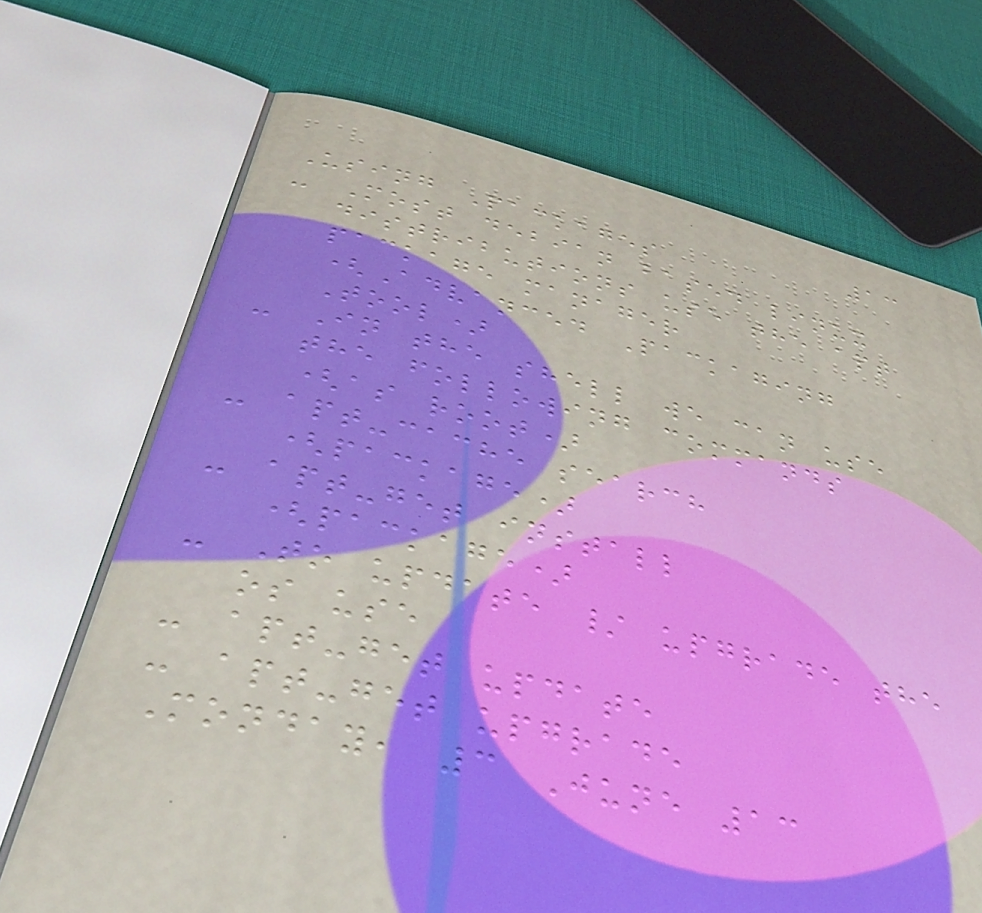13
Using Packages
- Most debian based linux
distributions use the apt
package manager
(Advanced Packaging
Tool)
- In the shell we can use
the following commands
(as root)
- apt-cache search
(package)
- apt-get install
(package)
- To update / upgrade the
os use
- apt-get update
- apt-get upgrade
Monday, 3 June 13
